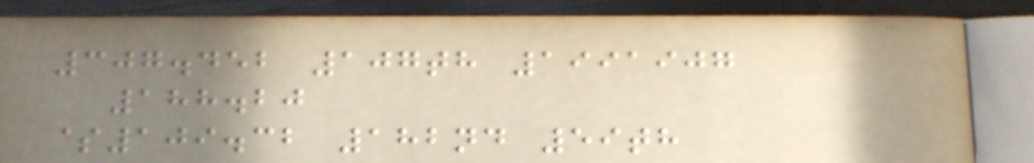307.452 107th 1991907
188.20
$109.32 182nd 59th
